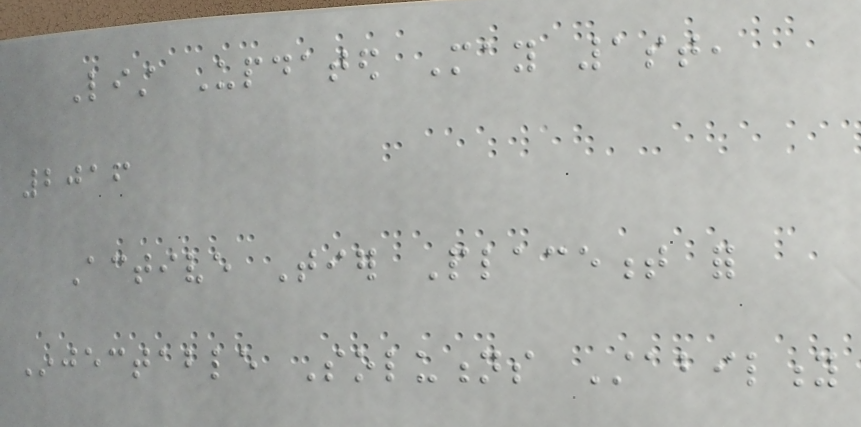List Updated May 1st,
2016
Active Tier Placement for
Injectable Solutions Stability
